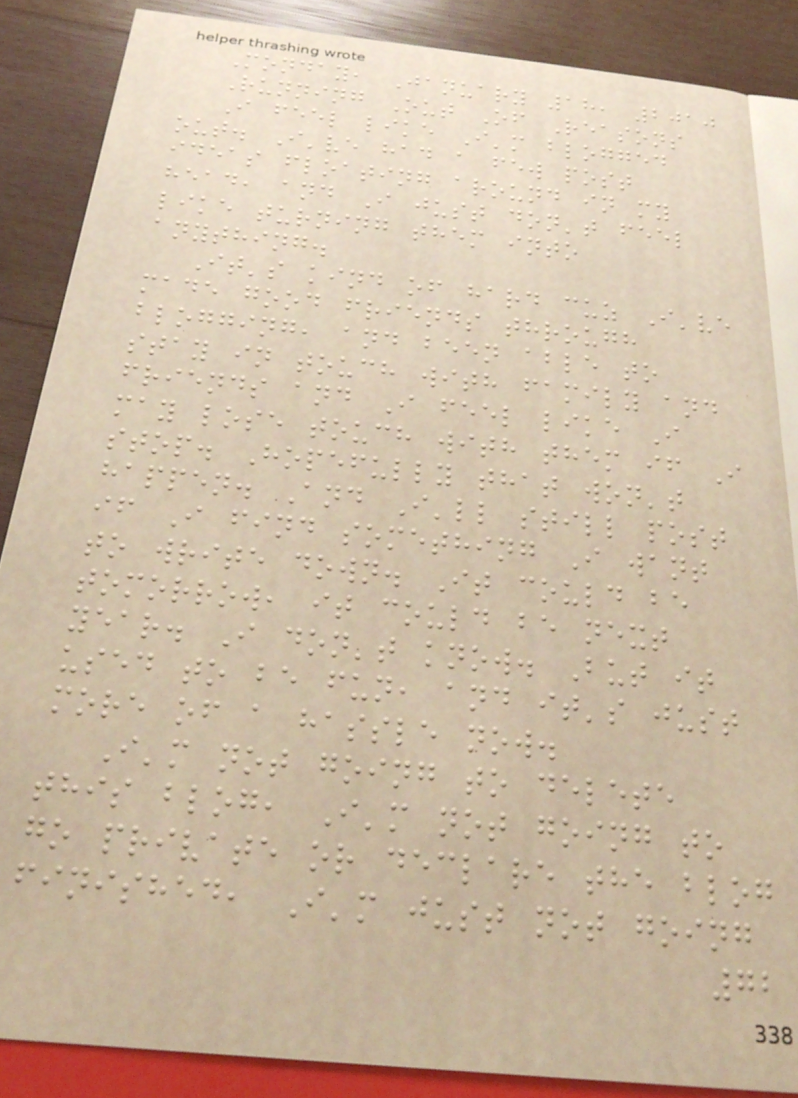Monday, January 18, 2010
Running Out Of Reasons
I feel like I'm blogged
out. I've had a few post
ideas floating around in my
head, and I just don't feel
like turning them into
anything.
It's kind of hard cuz I've
made good friends through
blogging, and been able to
stay in touch with family and
friends and I feel like I
may lose touch with them if I
stop. Hopefully that won't
happen. And I'll still post
if I find something I want
to write down. It could be
tomorrow, it could be next
year. I don't know. But it
used to be fun, and it's just
more of a hassle now.
I'm not going to delete
this blog, I'm not going to
go private or declare the blog
finished, I'm just not going
72
